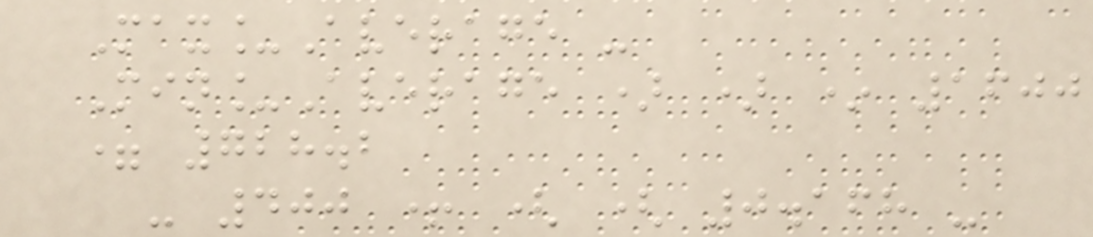Max_Average -
Min_Average ) ) * 1600
= 728.2
- 400 + ( ( 0.168 -
